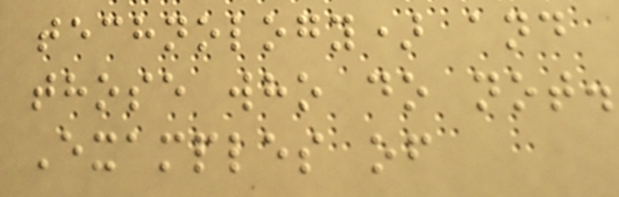technology) and
those who do not.
Examples of
